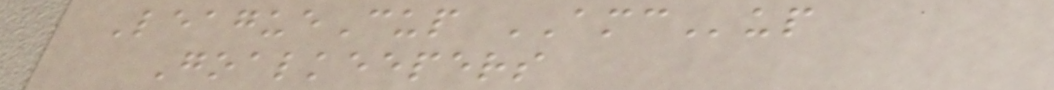LeagueCup AMCup
Goalkeepers
